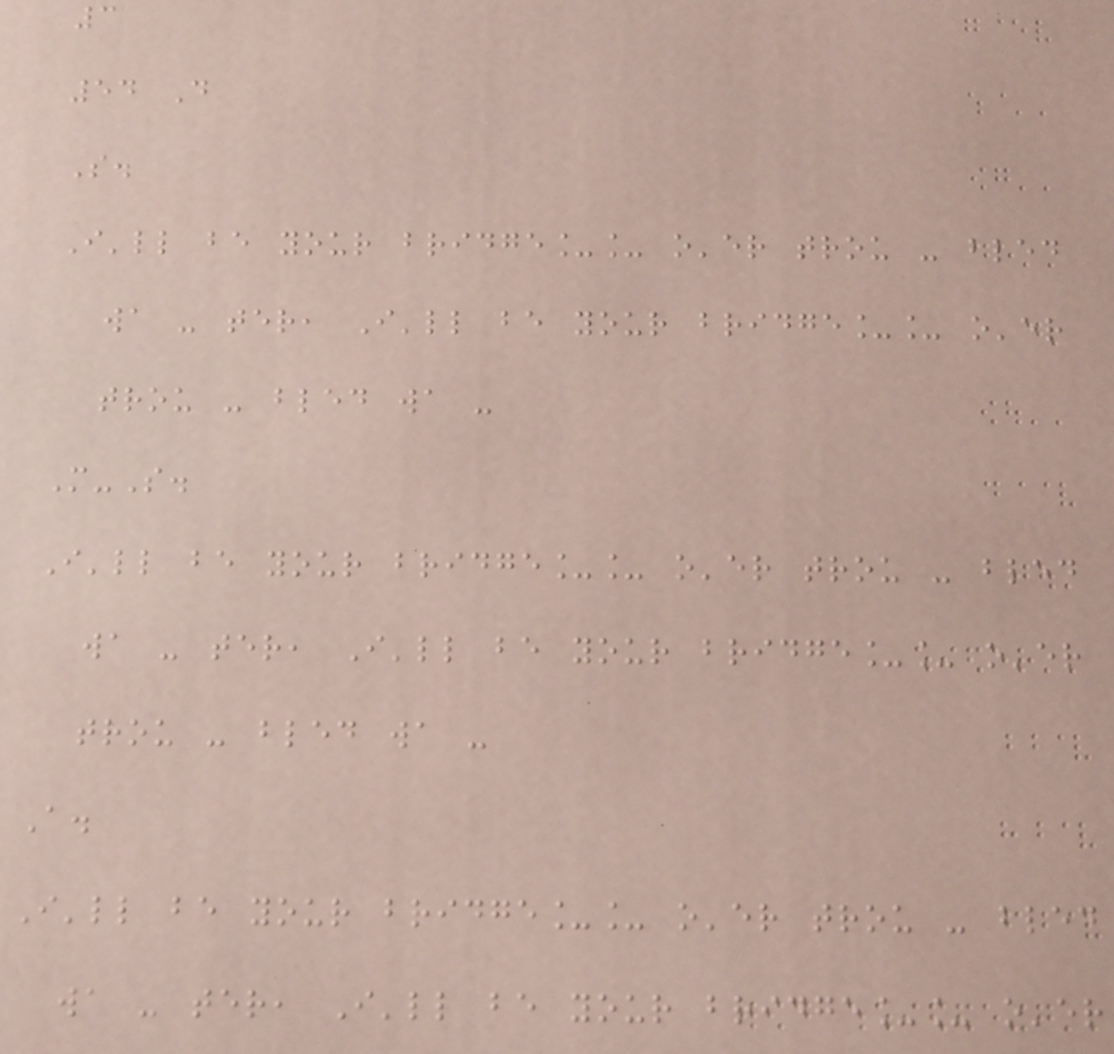3
54 D
S.
I'll be your bridge__ o'er trou - bled
wa - ter, I'll be your bridge__ o'er
trou - bled wa -
M-S.
I'll be your bridge__ o'er trou - bled
wa - ter, I'll be your bridge__ o'er
trou - bled wa -
A.
I'll be your bridge__ o'er trou - bled
wa - ter, I'll be your bridge__ o'er
